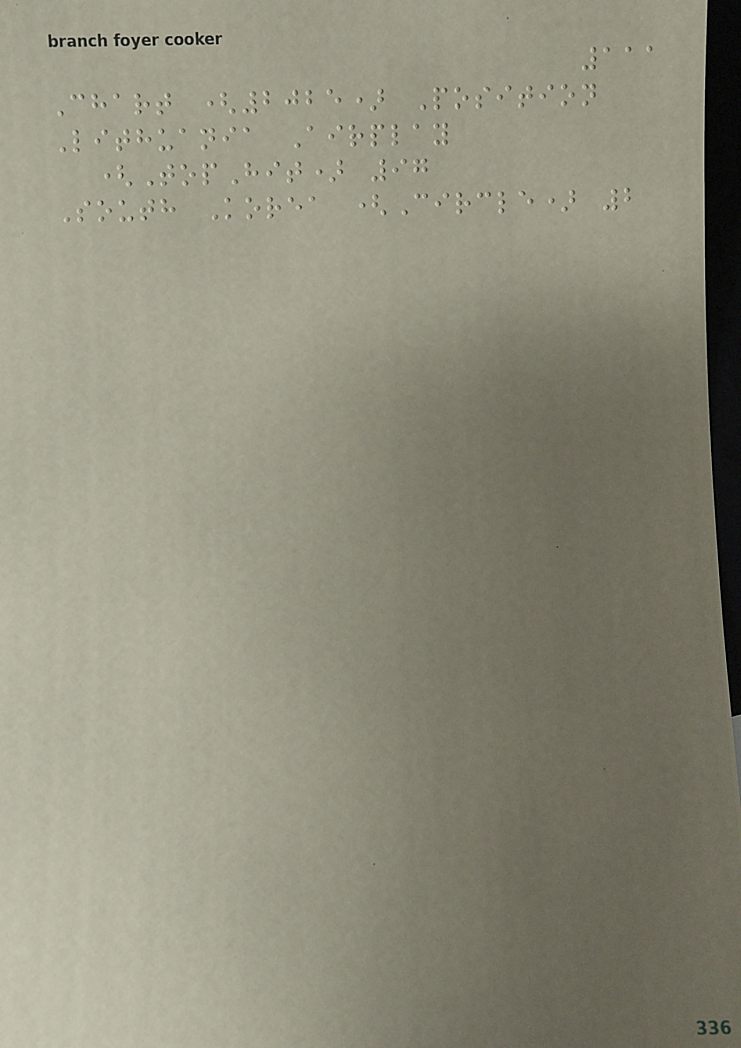111
Chart (2025) Position
Lithuania Airplay
(TopHit) 97
South Korea (Circle) 2
